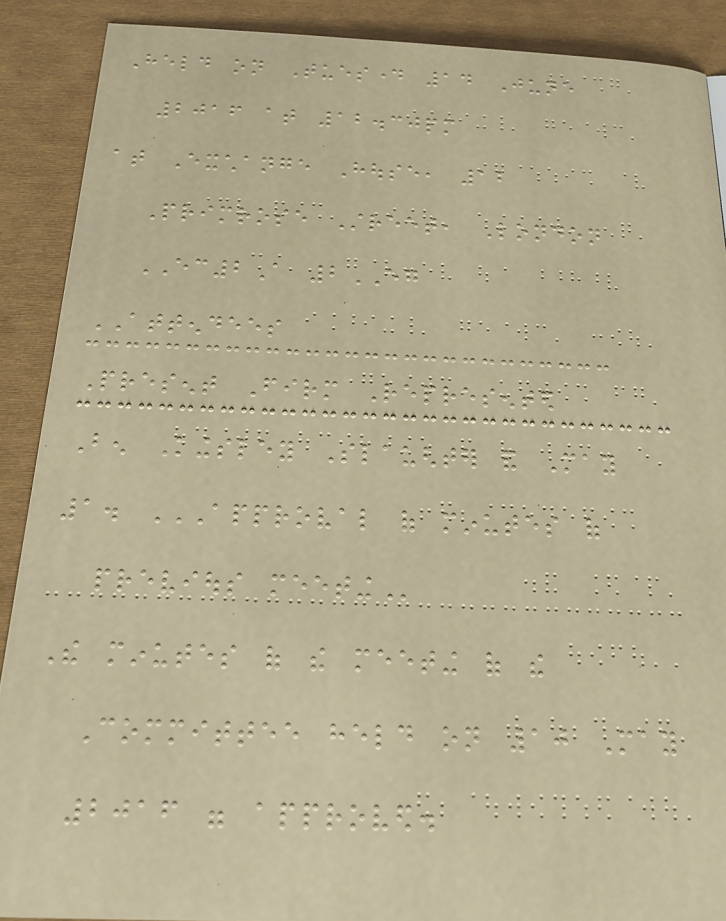Held on Tuesday 14 June
2016 at 12.30pm
at Exchange House, 12
Primrose Street, London
EC2A 2EG
ATTENDEES
Present Firm Represented
Ben Kingsley Slaughter and May
1. APPROVAL OF MINUTES OF
PREVIOUS MEETING
The minutes of the meeting of the
Committee held on 10 May
2016 were approved.
